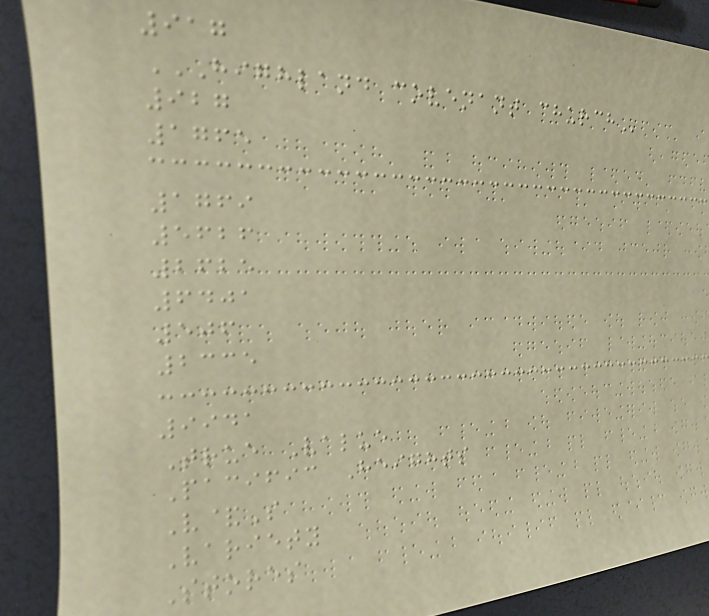917
HIGHLAND COVENANT CHURCH
927
1765
1769
5626
2625
6401
506
2335
9941
True Value
Pacific Heights
V&S
Variety
Stores
